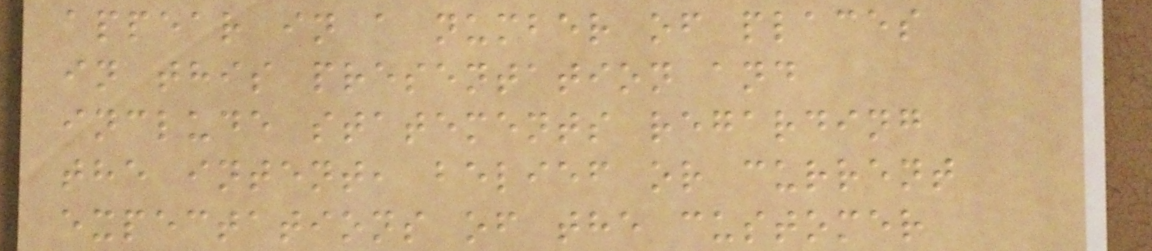appear in a number of places
in this presentation and
include statements regarding
the intent, belief or current
expectations of the customer
